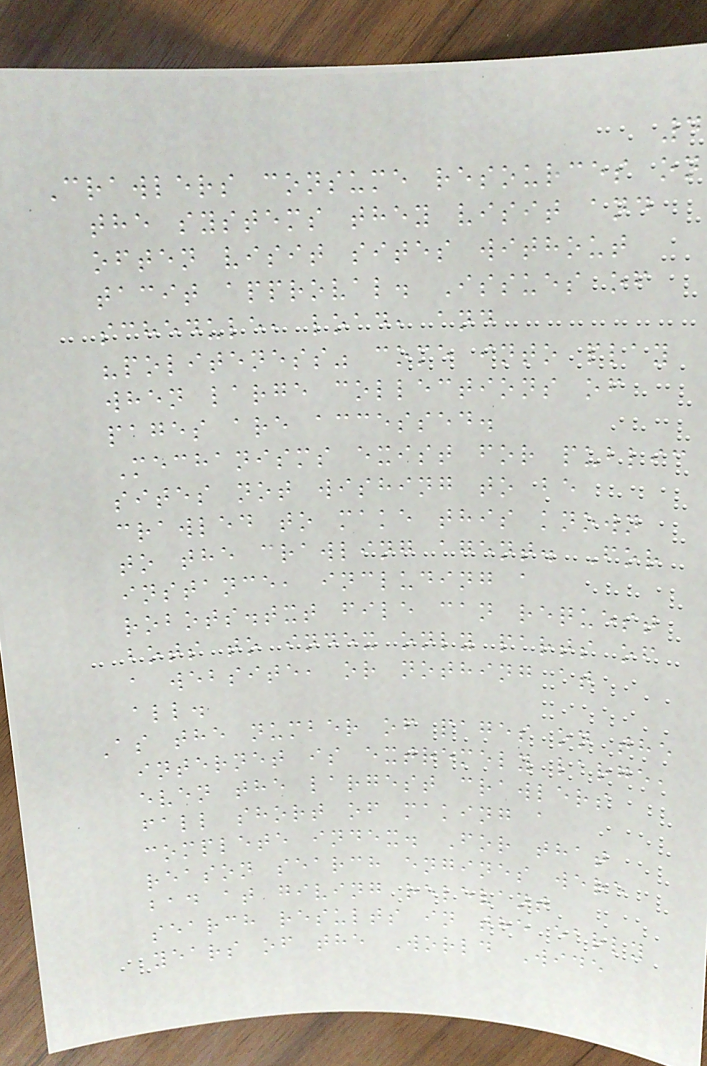4
Crawlers consume resources on
the systems they visit and
often visit sites without
tacit approval. Issues of
schedule, load, and
"politeness" come into play
when large collections of
pages are accessed.
Mechanisms exist for public
sites not wishing to be
crawled to make this known
to the crawling agent. For
instance, including a
robots.txt file can request
bots to index only parts of
a website, or nothing at
all.
As the number of pages on the
internet is extremely large,
even the largest crawlers
fall short of making a
complete index. For that
reason search engines were
bad at giving relevant
search results in the early
years of the World Wide
